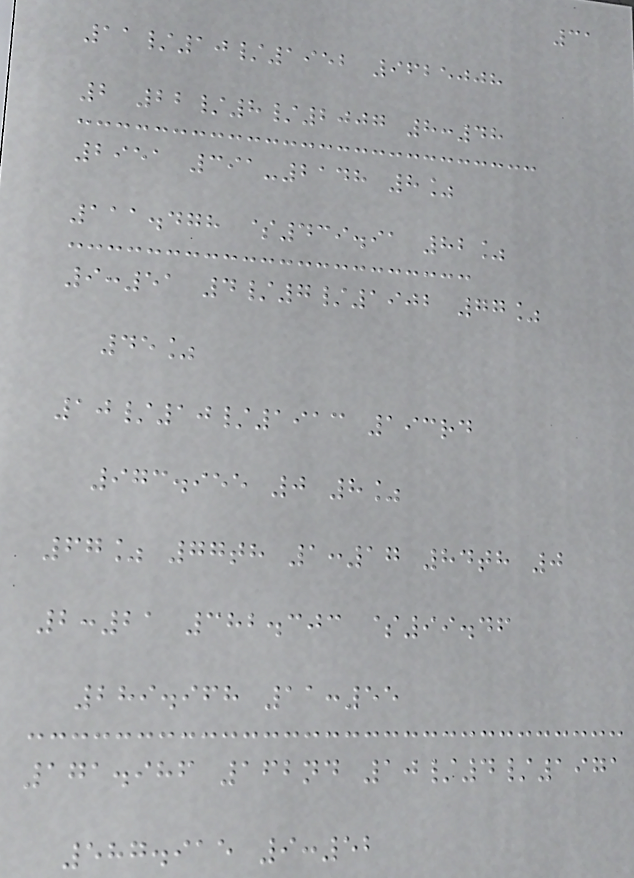31
11/10/1952 9625008
2 22/8/2007 8:48
2951 391-2148 8%
111.478 $439.91 82%
9:51 4/7/1902 77%
45%
10/10/1913 193rd
973.955 0 8%
67% 77th 1:17 84th 0
2:21 382.303 $99.46
289.968 11:55
171.986 162nd 10/4/1971
587.915 9:52
